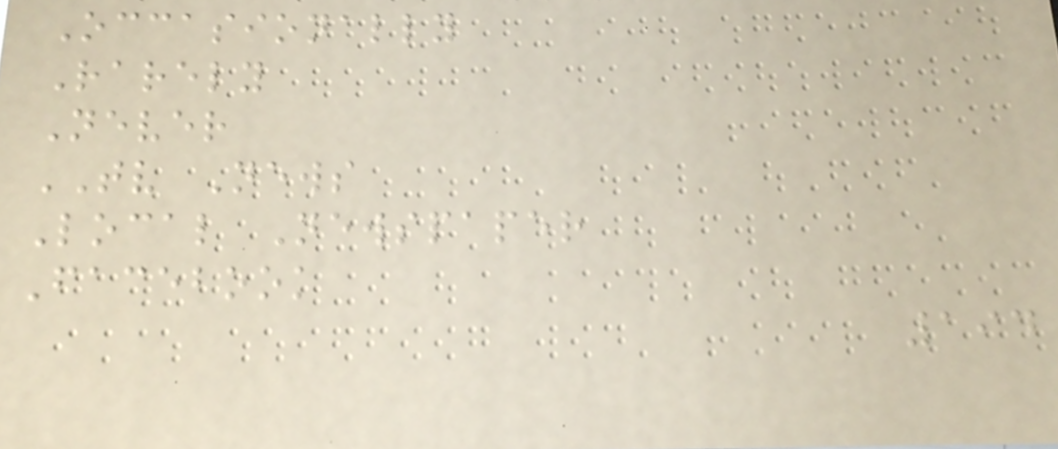Occasionally
Rarely
Never
TV News
Local Newspaper
Facebook
194
